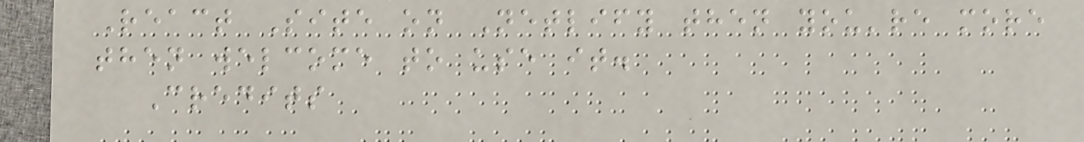React Site on Netlify then you're more
then welcome to use it.
Credits
